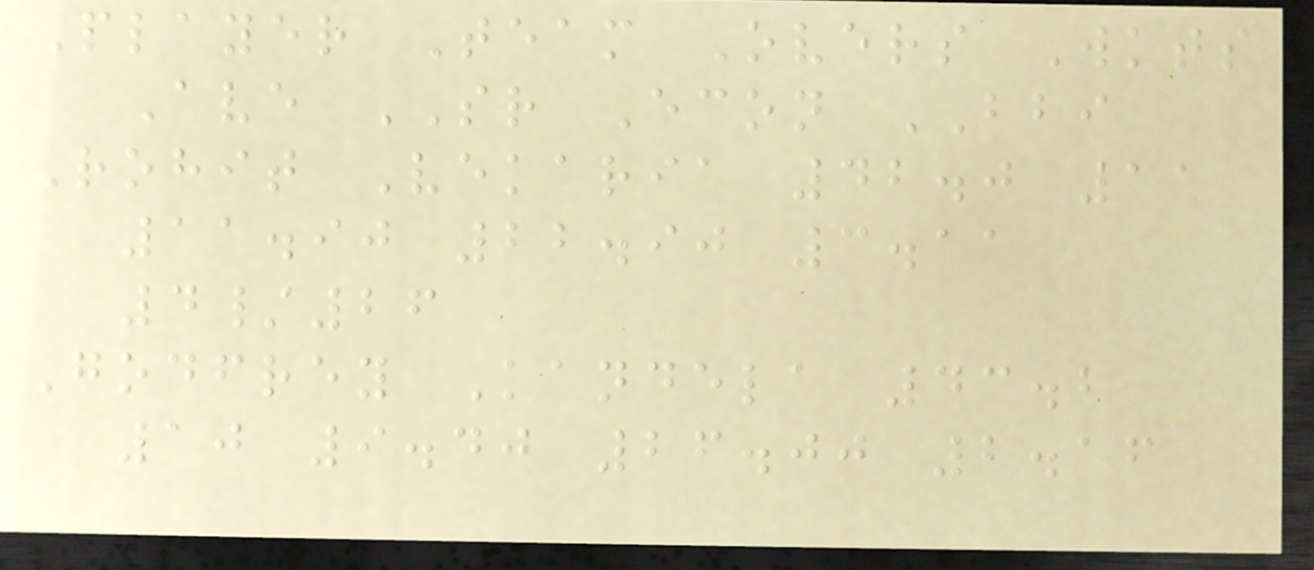Player Team Overs Wkts
Ave SR Econ BBI
Rohit Vekaria 42.0 11
11.90 22.90 3.11
4/26
Godfrey Kandela 43.2
10 9.40 26.00 2.16
